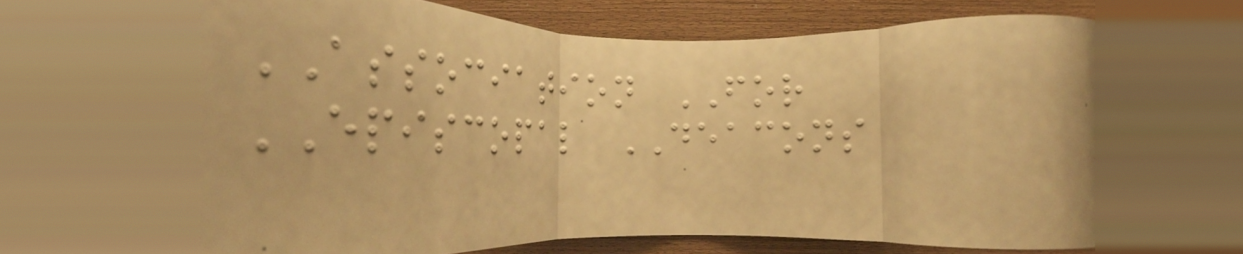ASSOCIATION FOR
EPISCOPAL DEACONS
